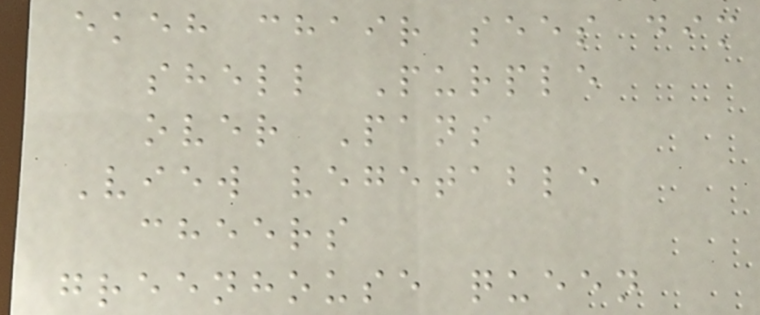ekeh chair sees dim
shell Purple
over Pans
View vegetable
cheers
greenhouse queen
